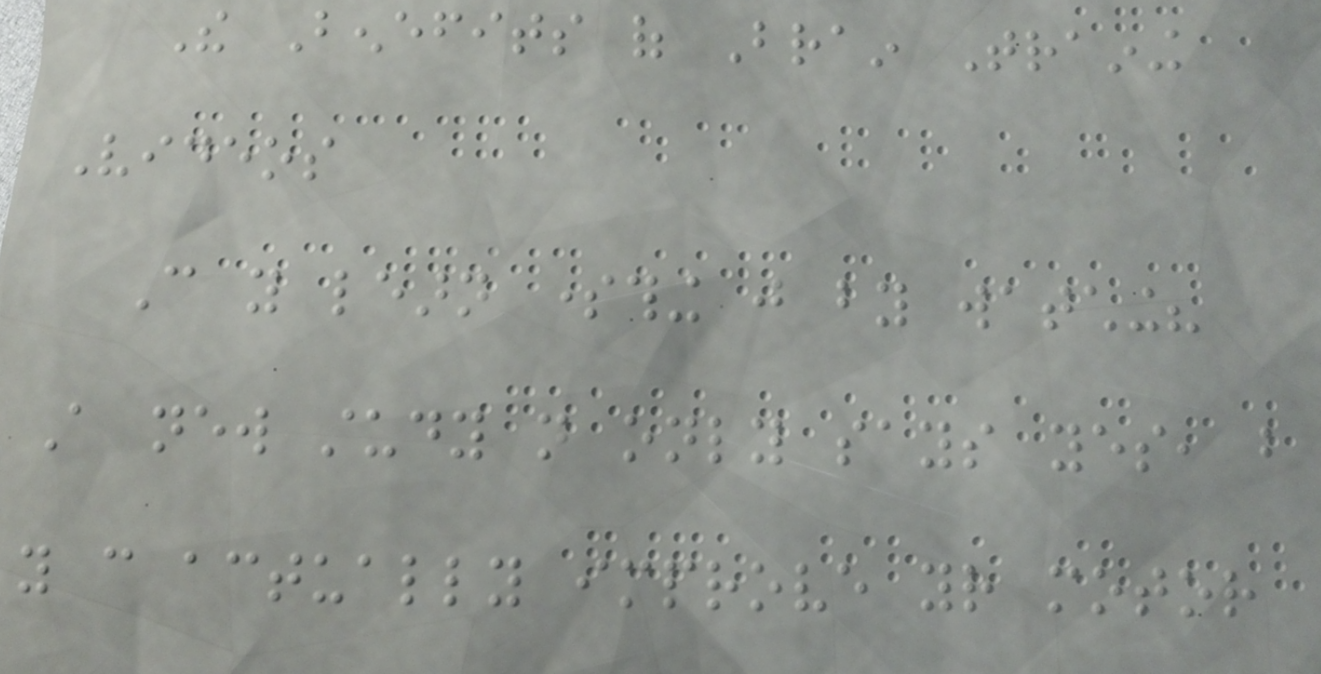The Benefits of Brain Training
Videos
Can you learn something just by watching?
A new study not only says yes, but
you can actually improve your motor
